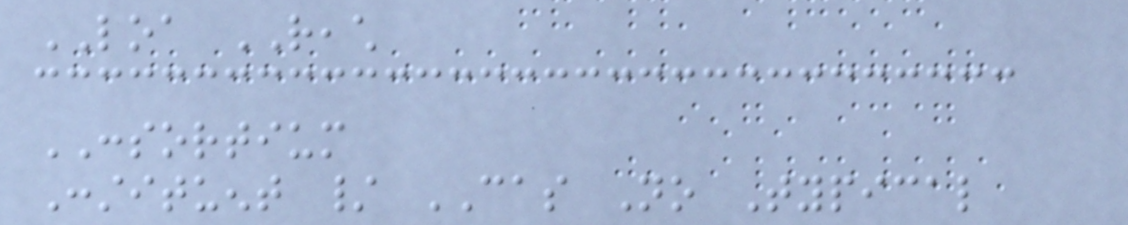LOA REACH
CONSORTIUM
Constituent / CAS No Typical
